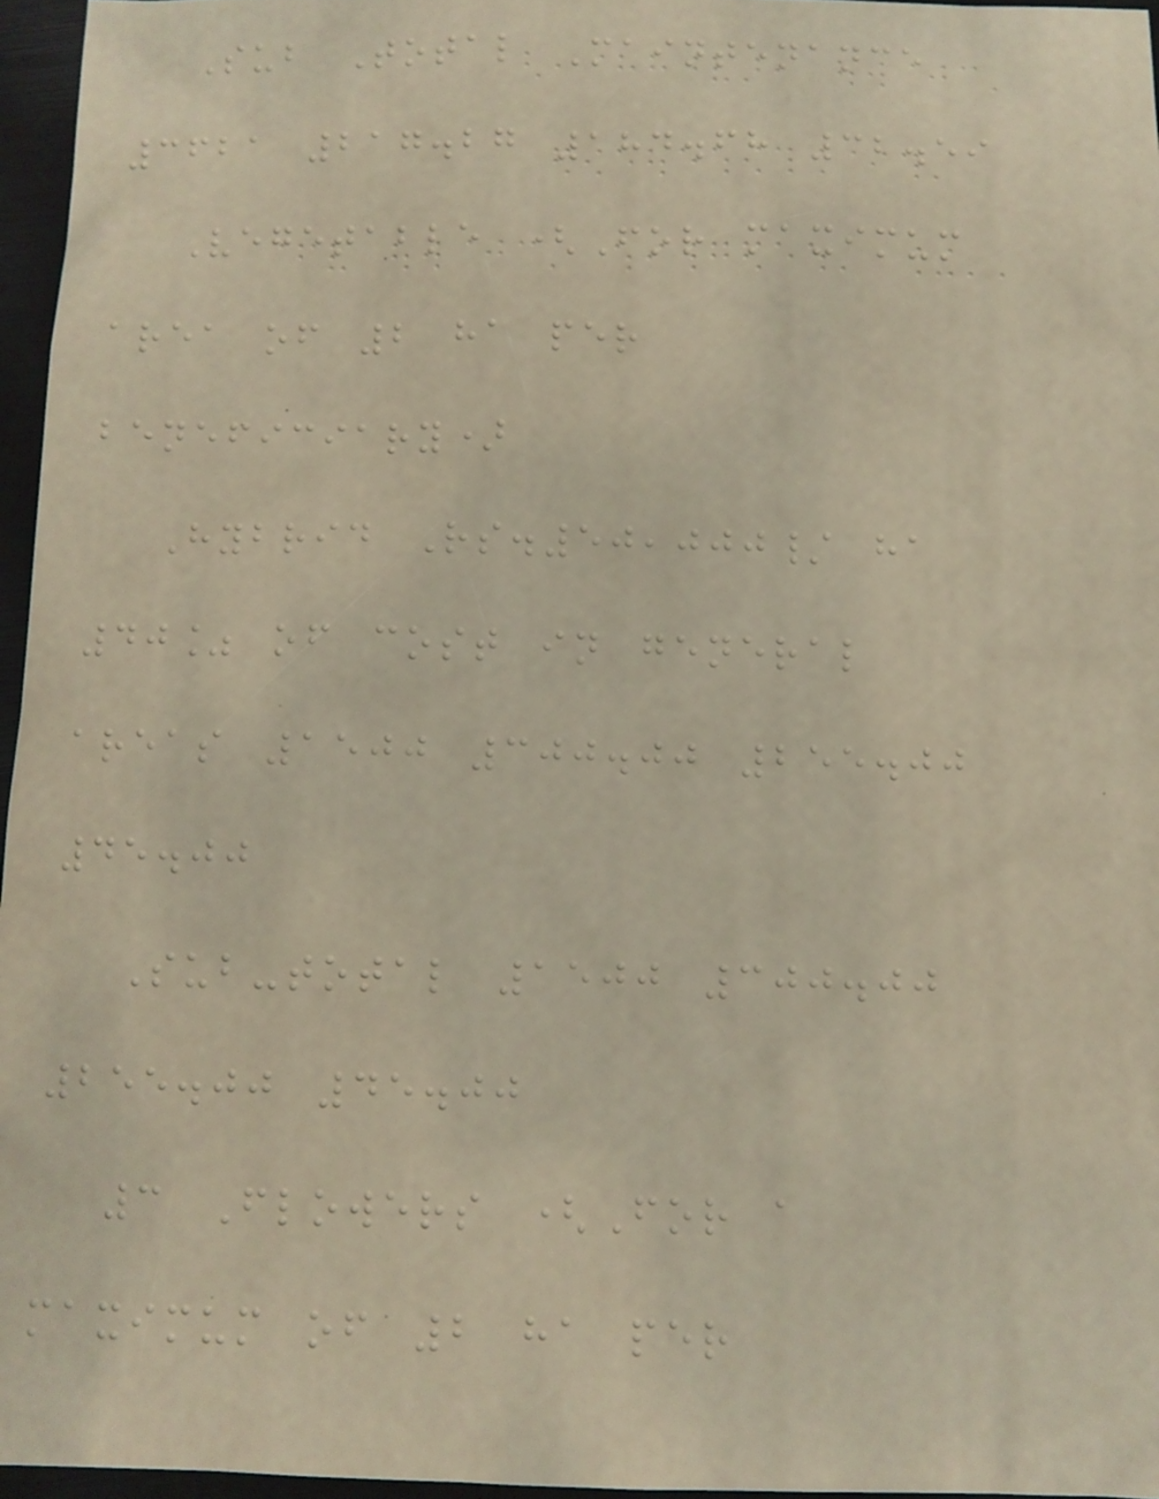Sub Total Maintenance
3621 217.27 184.68 32.59
Vegetable (For maximum
area of 2 ha per
beneficiary)
Hybrid Rs.50,000/ ha
40% of cost in general
areas 1500 300.00 255.00
45.00
Sub-total 1500 300.00
255.00 45.00
3 Flowers (For a
maximum of 2 ha per
